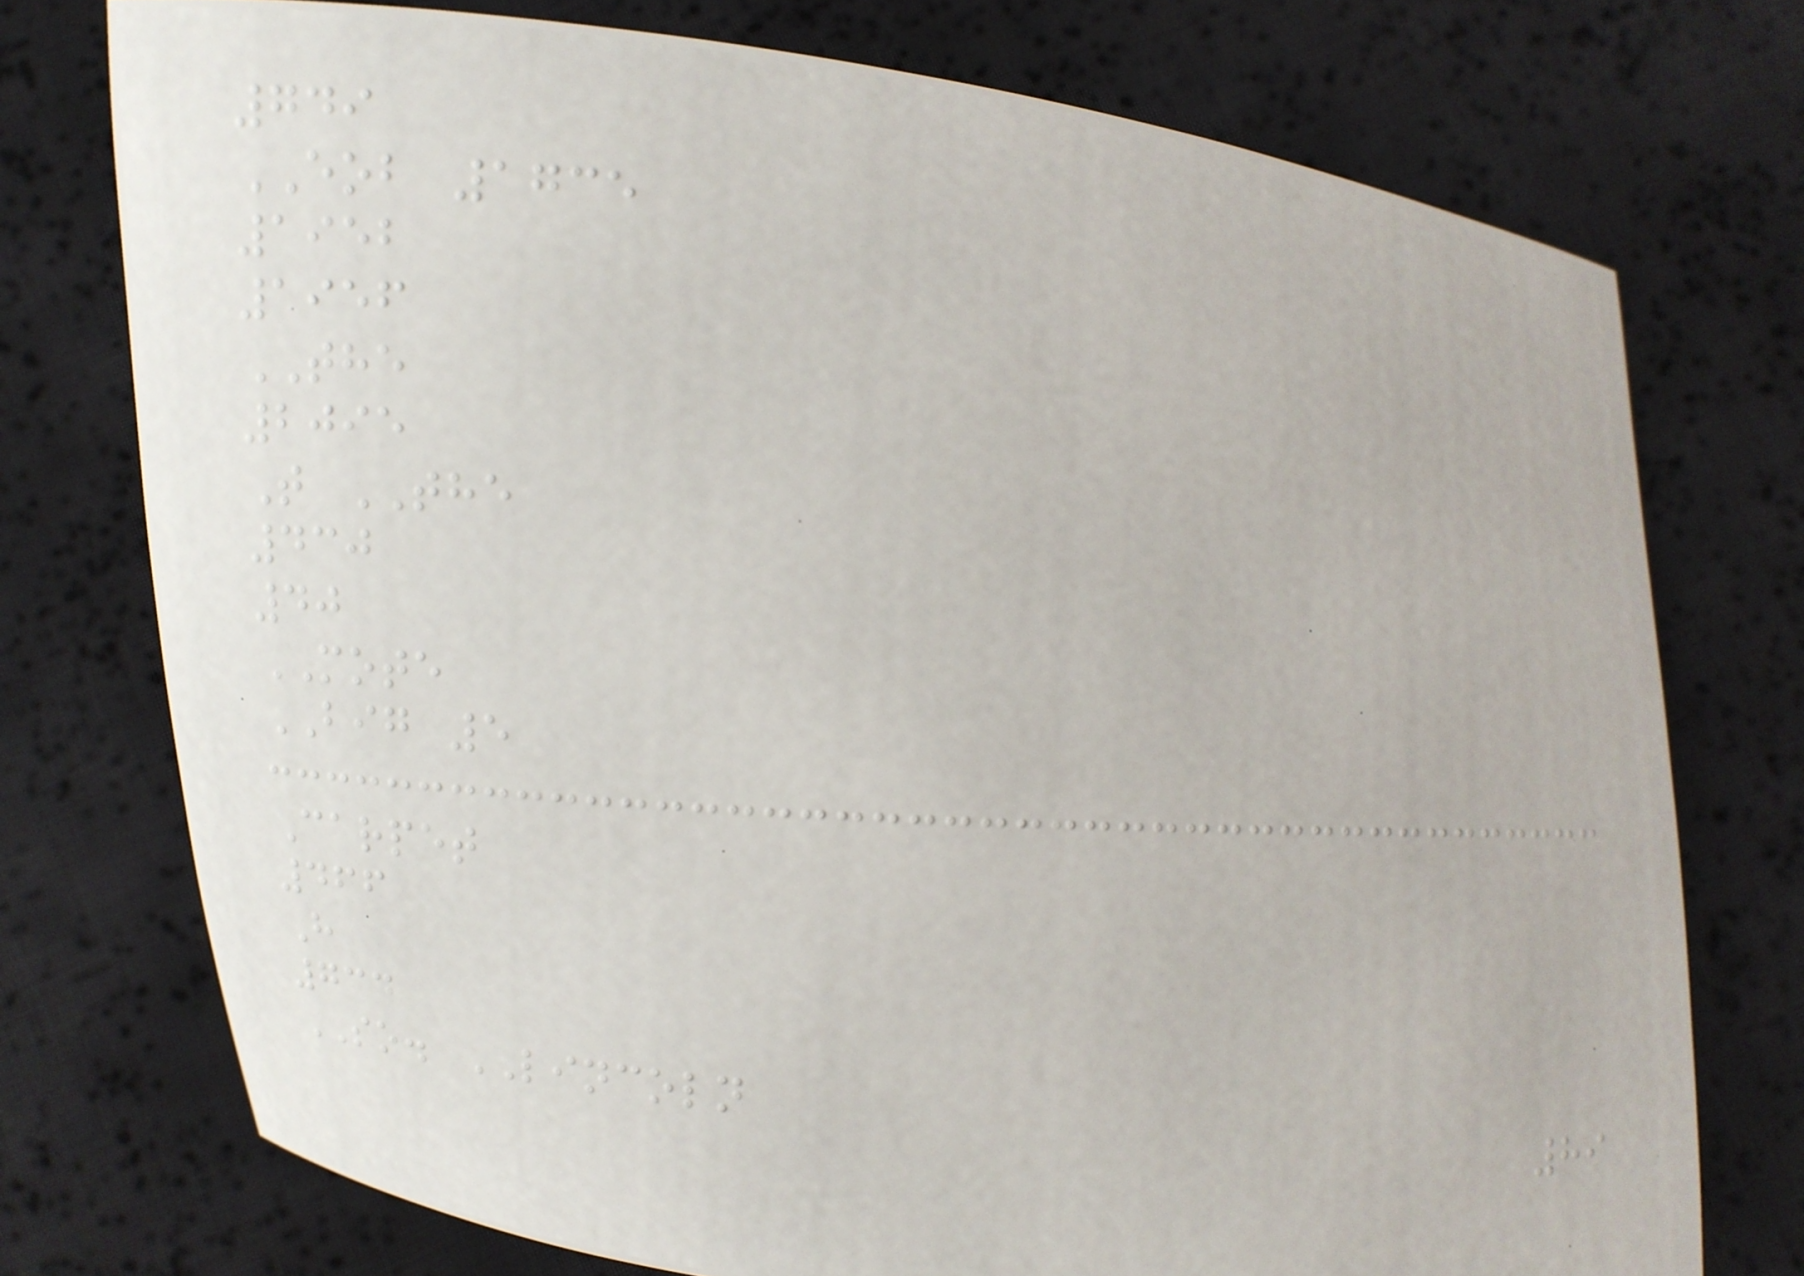749
EOB 1735
1952
1956
THE
2095
T THE
430
40
MOTE
BIG 5
Carpet
466
H
734
SO. LINCOLN
89
